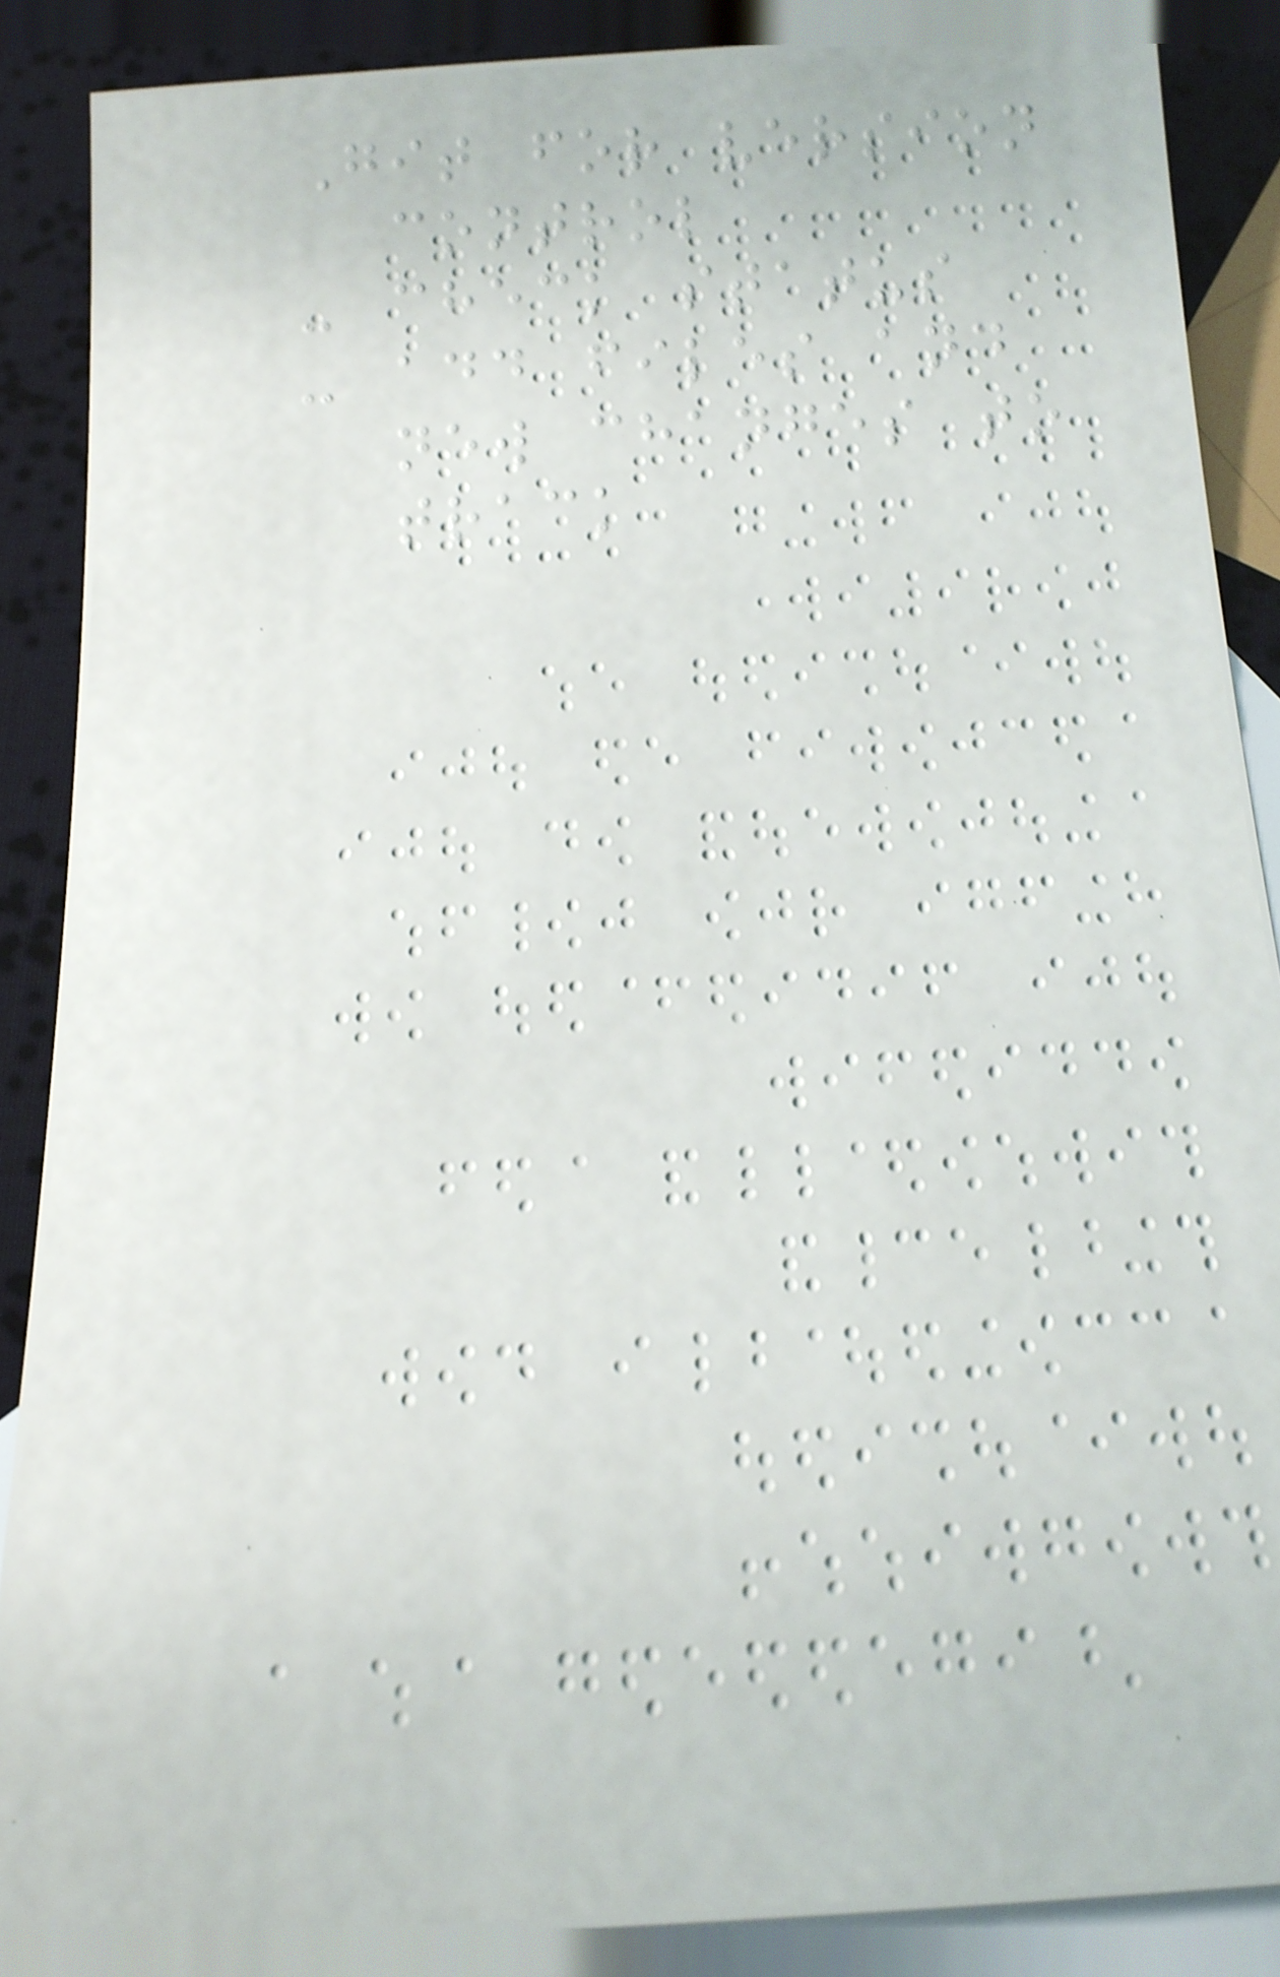Git for version
control
- check status
- add files and
new changes to
track
